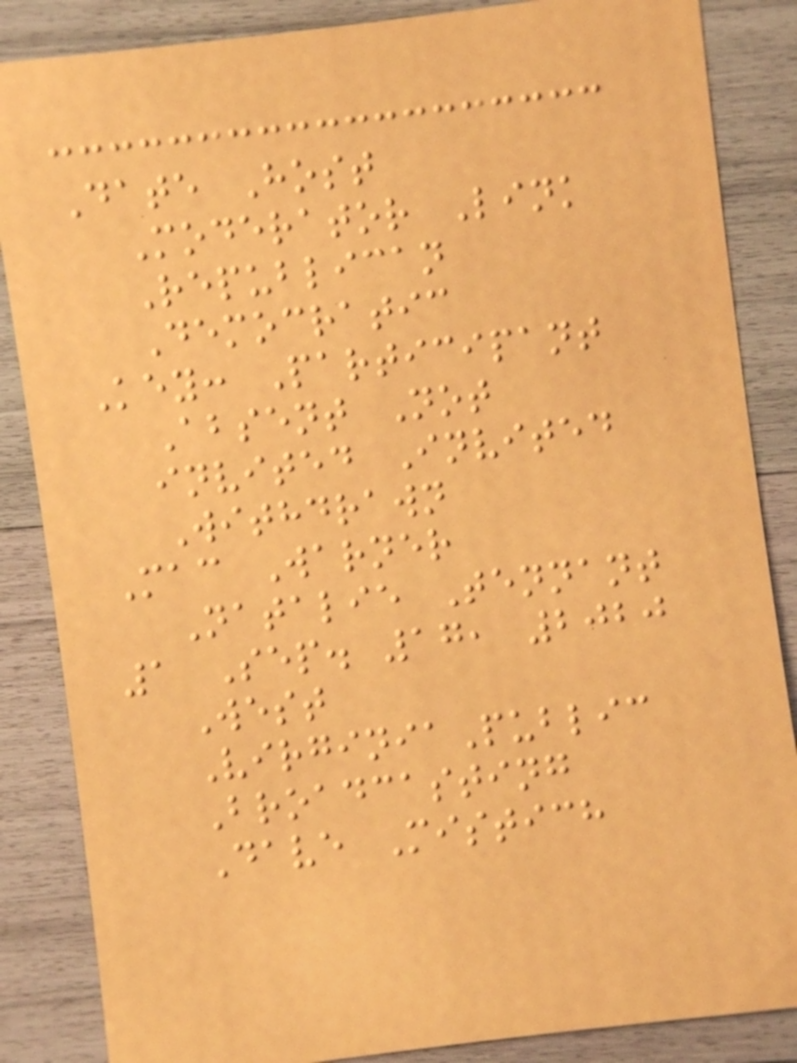Date Host
Moderator Link
Republican
Democratic
Key: Participant
Absent Not
invited Invited
Withdrawn
Mac Warner
Natalie Tennant
1 Sep. 17, 2020
West
VirginiaPublic
Broadcasting
Dave Mistich
